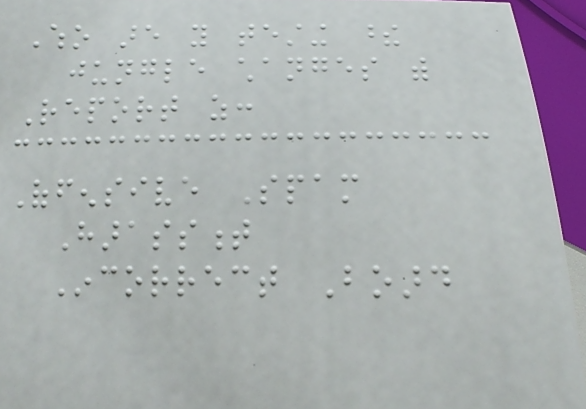Who are you testing these
jungle changes with
Report as:
Offensive Spam
Harassment
Incorrect Board
